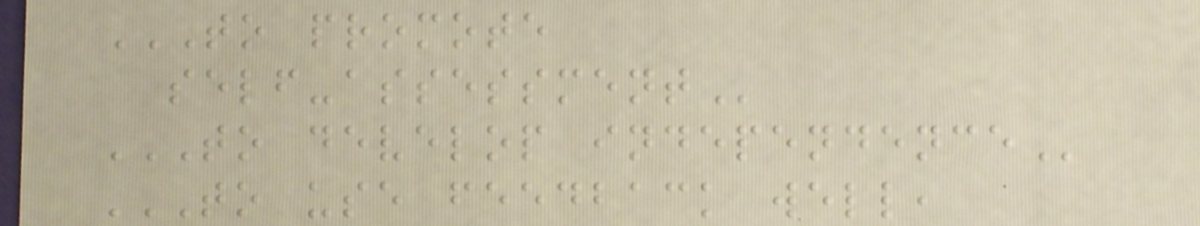TO PROMOTE
SELF-ASSESSMENT
TO DEVELOP INDEPENDENCE
TO USE FEEDBACK WELL,
